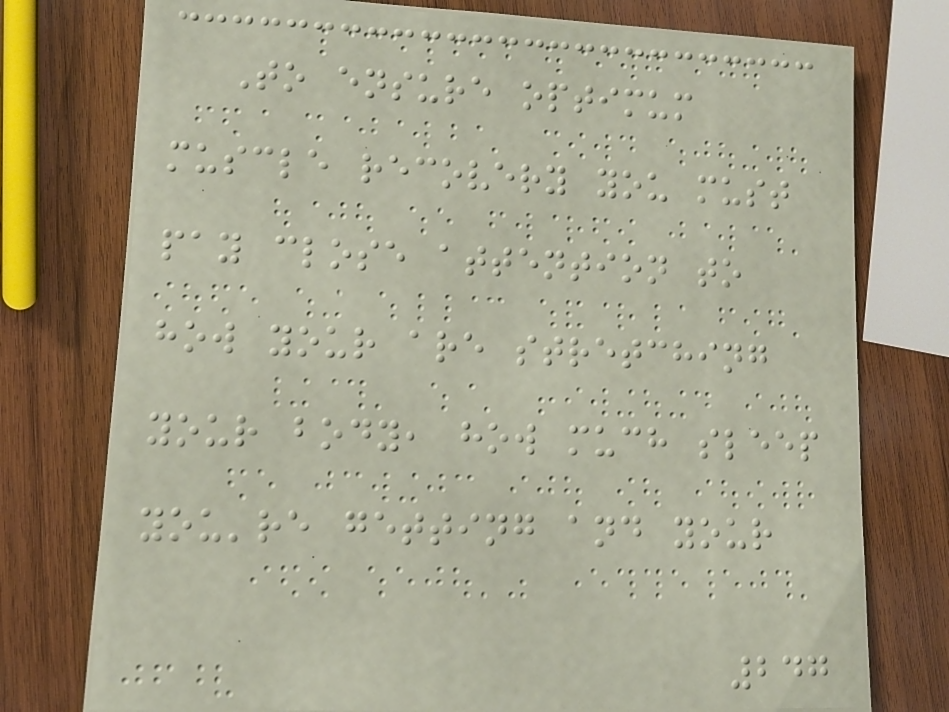To ensure optimum
muscle recovery you must
pay close attention to
how your are stretching
your body, how much sleep
you're getting and your
247
